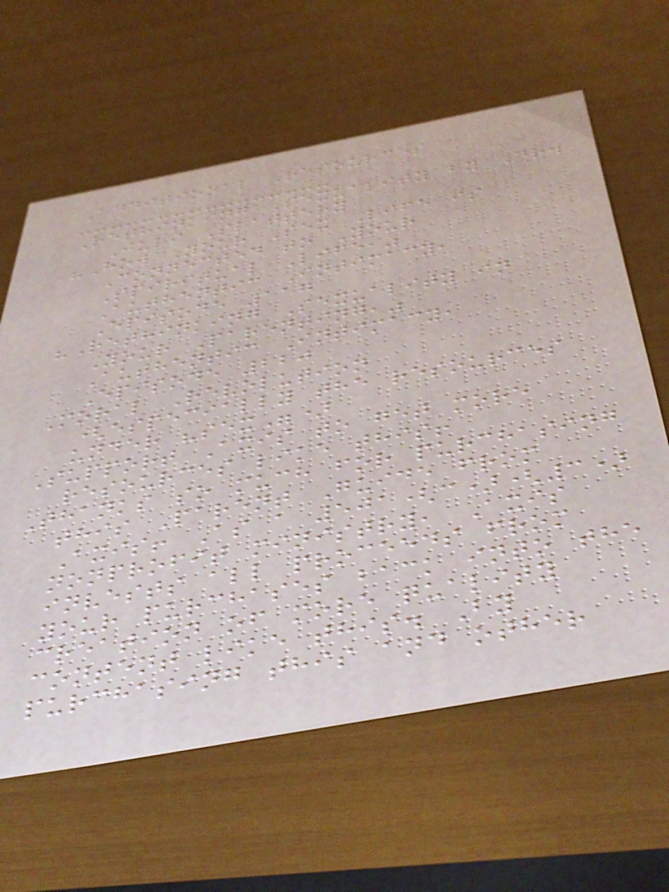Additional Resources
Rethinking Sexuality by Dr.
Juli Slattery
"How Your Sex Life is
Connected to Your
Spiritual Life,"
Authentic Intimacy,
Episode 117
"Rethinking Sexuality in
Your Parenting,"
Authentic Intimacy,
Episode 220
Moral Revolution
(especially the resources
under "sex")
Support Axis to get more
resources like this!
Thanks so much for purchasing
this Parent Guide from
Axis! As a 501(c)(3)
nonprofit ministry, Axis
invests all proceeds from
your purchases back into the
creation of more quality
content like this. By
purchasing this and other
